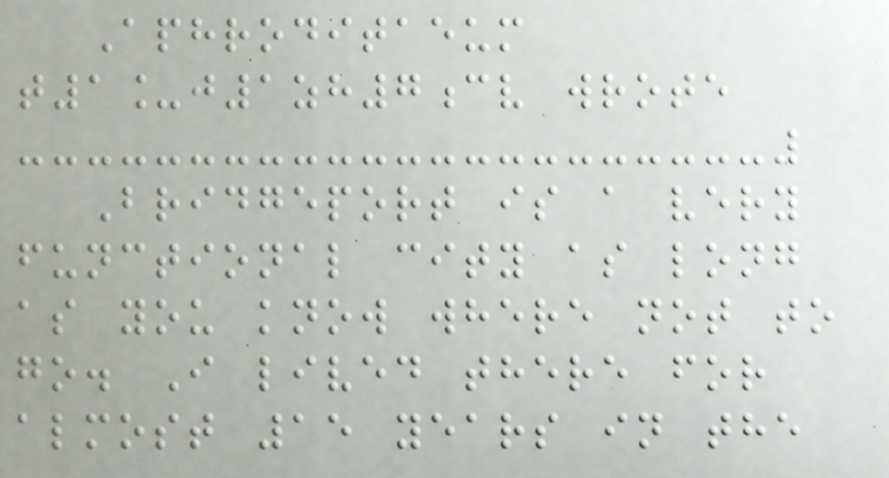Aphroditaeum
t1_j1zh7cv wrote
Bridgeport is a very
functional city as long
as you know where not to
go. I lived there for
almost 15 years in the
